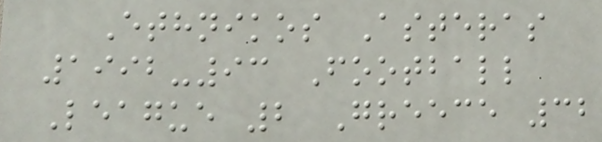Ethnikos Asteras
1992-93 Football
League 2 Greece 32
